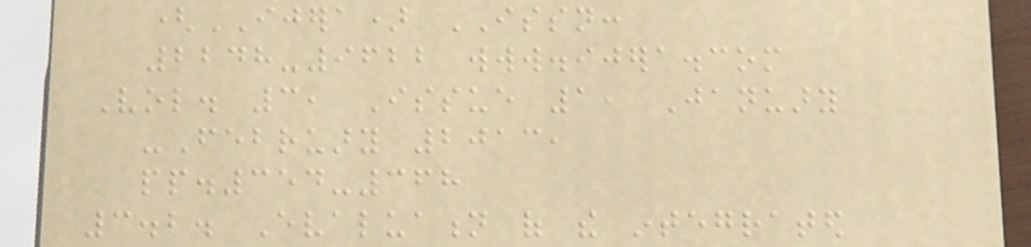(IJERA) ISSN:
2248-9622 www.ijera.com
Vol. 3, Issue 1, January
-February 2013,
pp.354-368
3.2. Evaluation of the integrated
